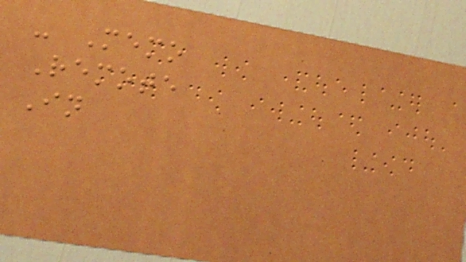- Memo
Remote
In
